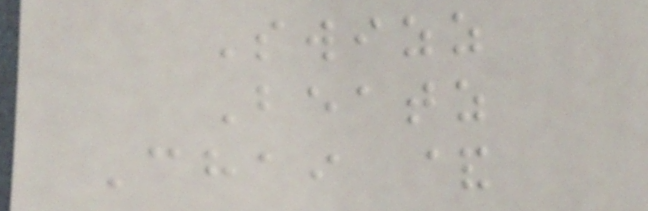Swizz
Beatz
Chai &
